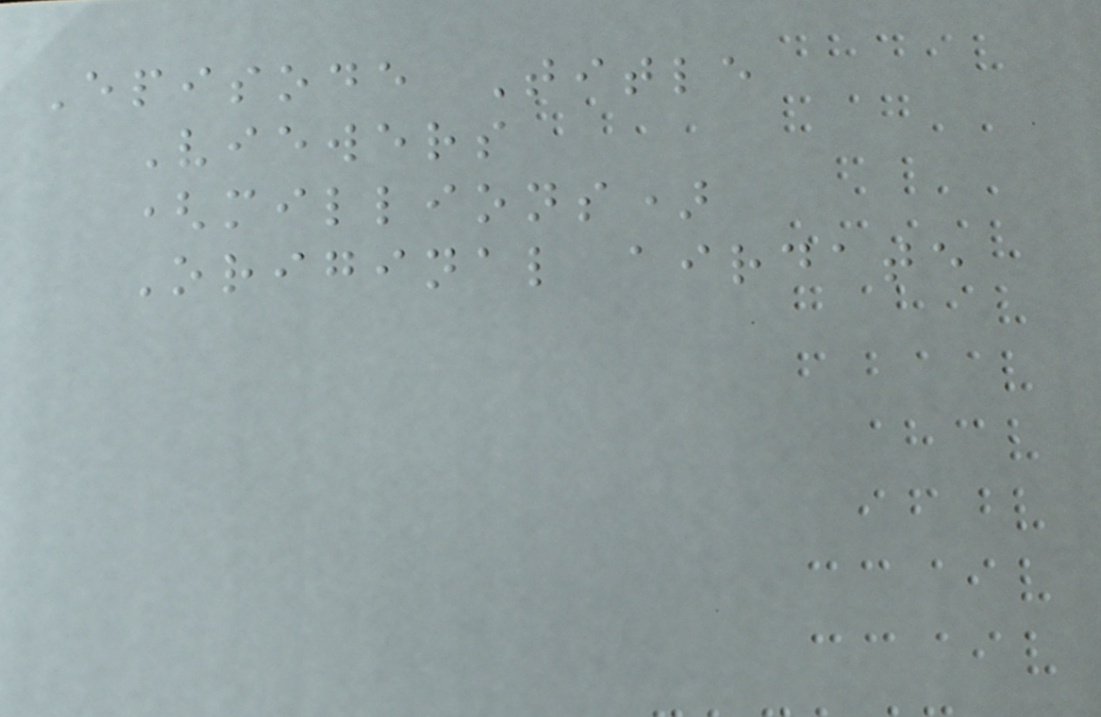Episode Title
Viewers
(millions)
Original airdate
